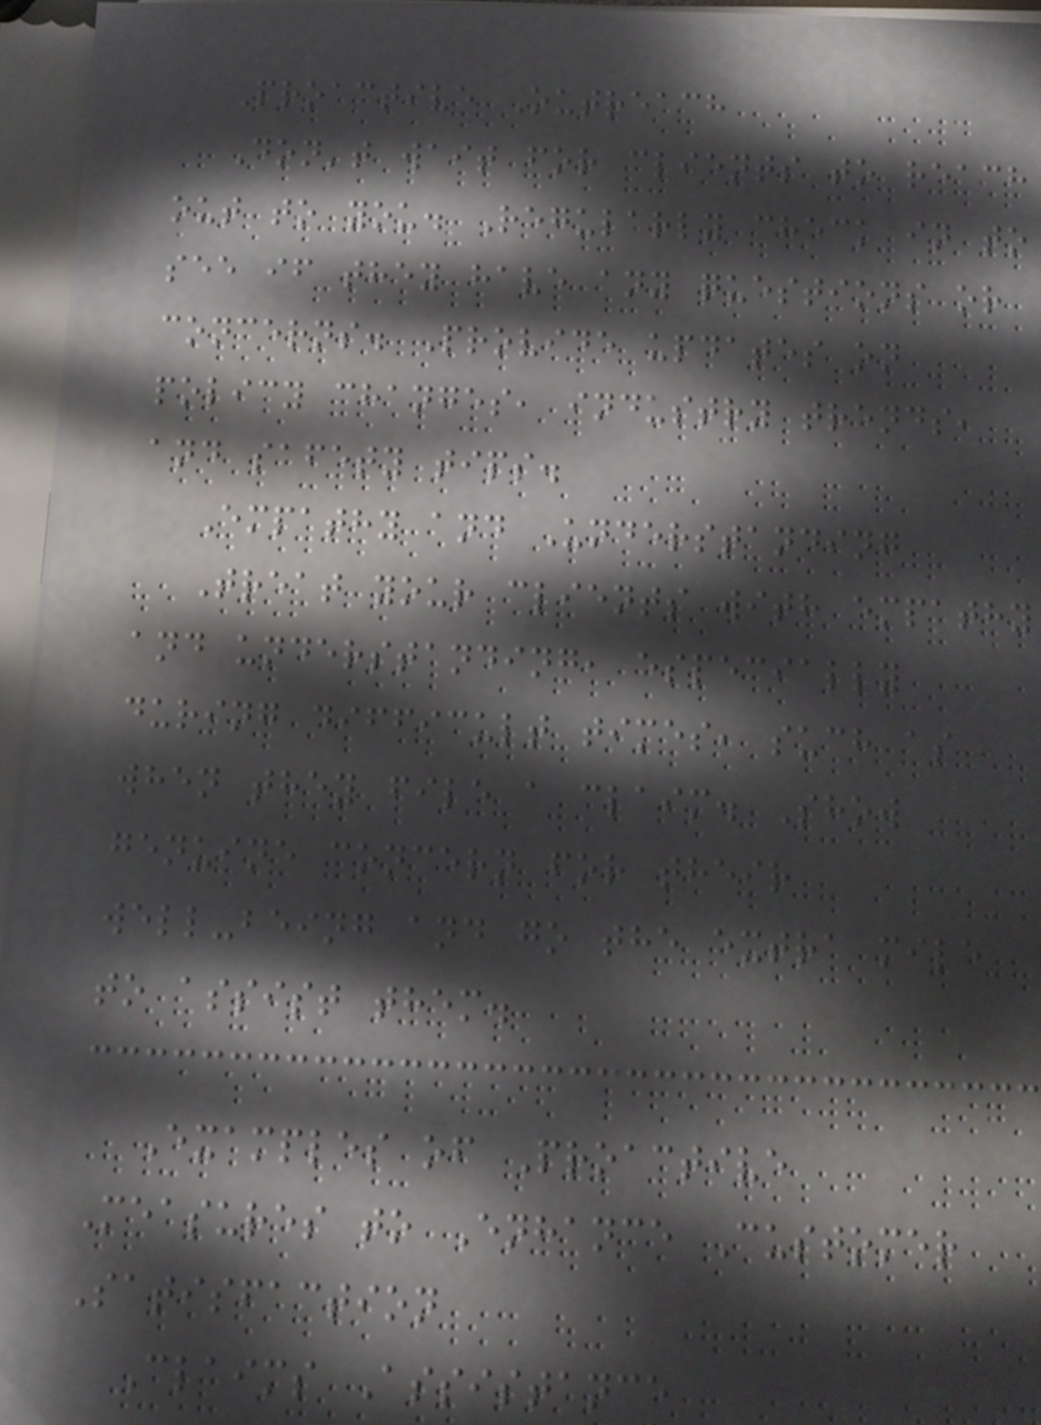Proactive Outreach
Don't wait for clients to reach
out to you. Regularly check in to
see if they have any questions or
concerns. Provide updates on
policy changes, industry trends,
and safety tips.
Empathy and Understanding
Treat your clients with empathy
and understanding, especially
during difficult times, such as
when they file a claim. Show
genuine concern for their
well-being and go the extra mile
to assist them.
Examples of Proactive
Measures to Enhance Customer
Satisfaction
Claims Assistance
